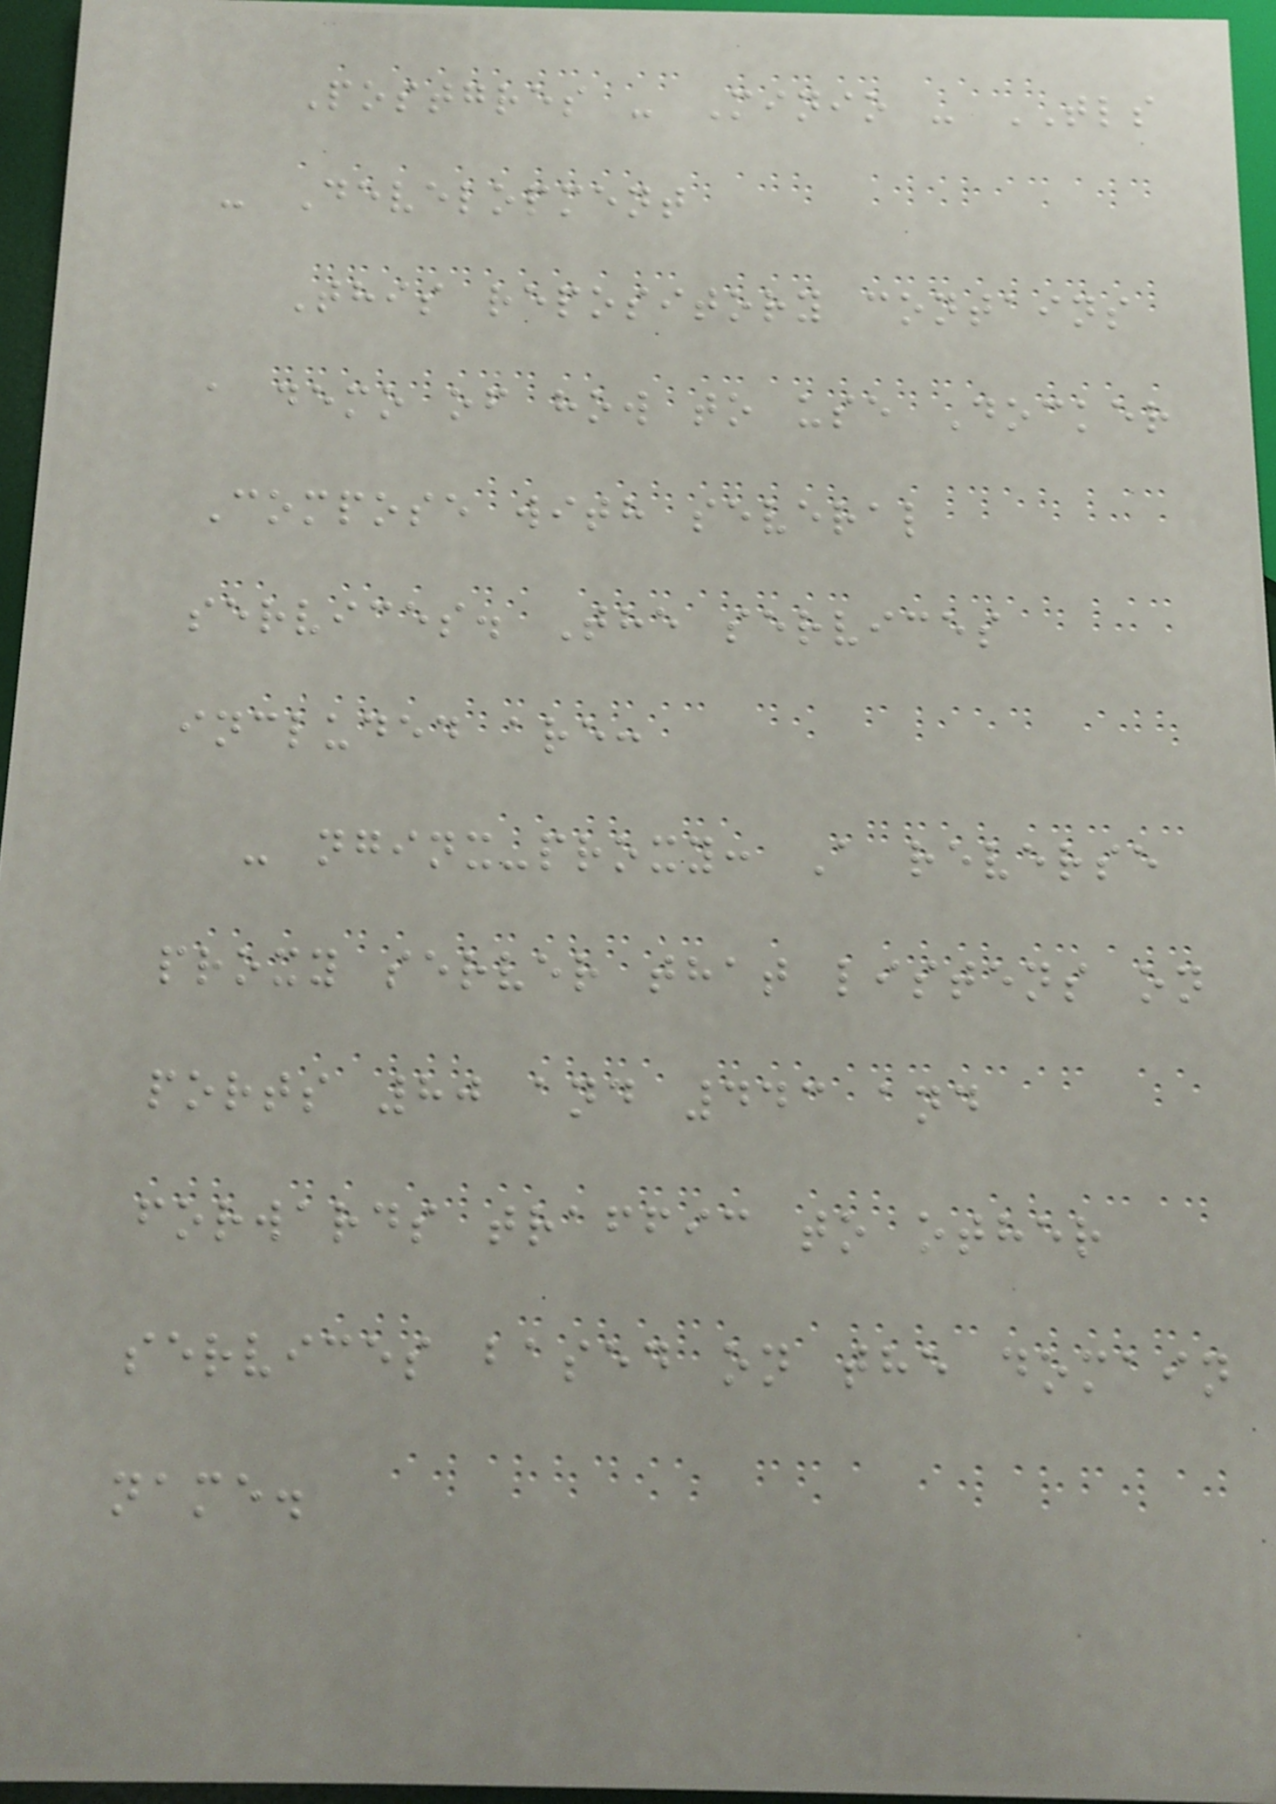Postgres - Minio - TLS
- Development
This repository contains
a demo of how to use Docker
Compose with several
services. The services
included are:
- nginx-proxy: A reverse
proxy server that listens on
ports 80 and 443 and
forwards traffic to other
services based on the domain
name.
